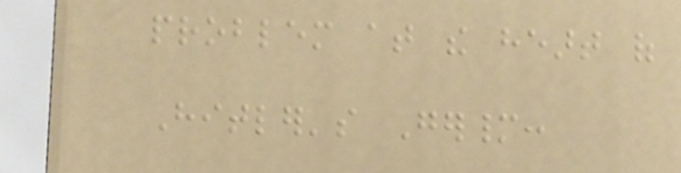problem at the heart of
Hitler's Germany:
